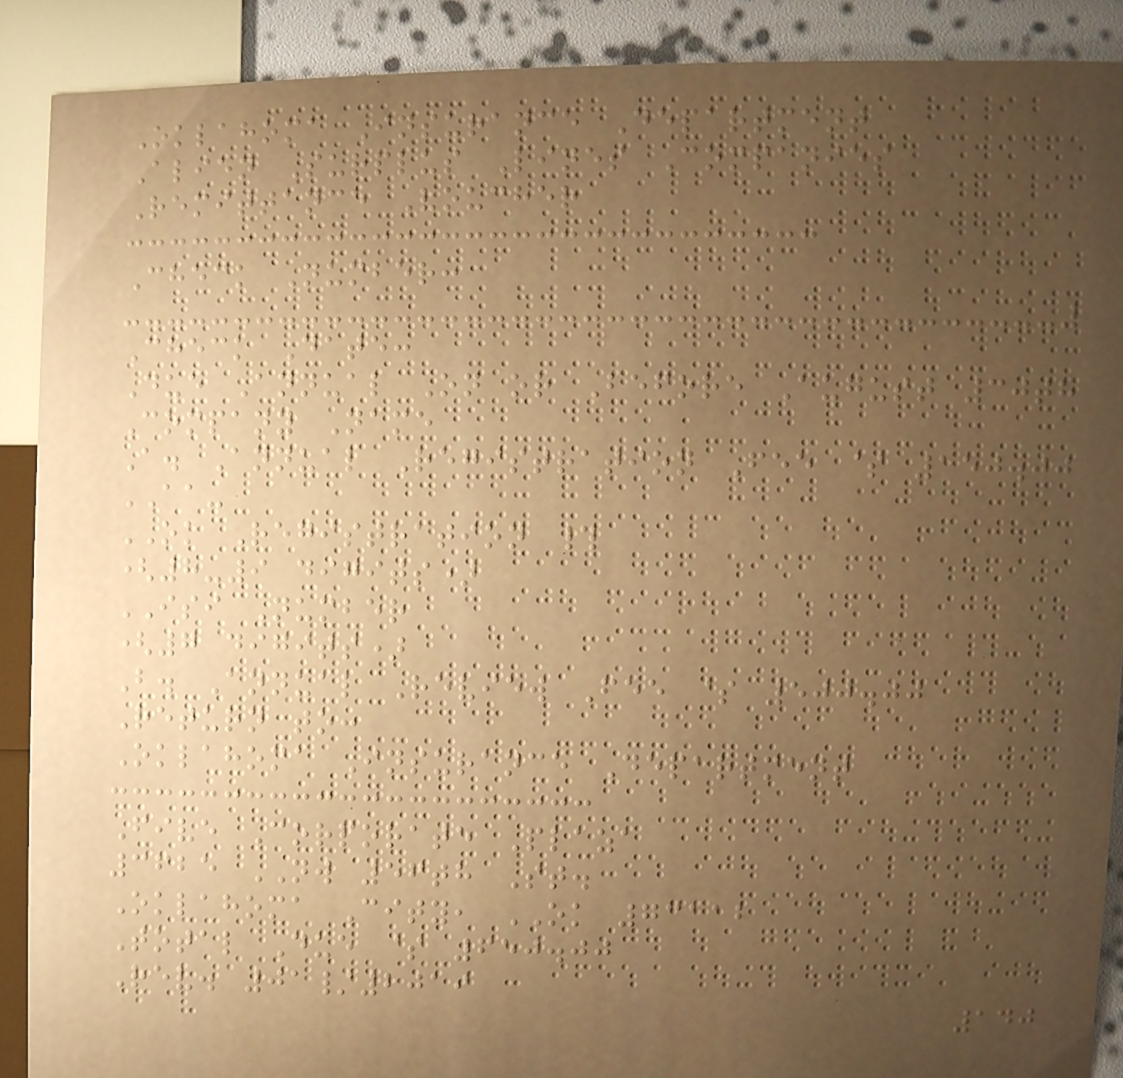Oklahoma Insurance Department
Alien Surplus Lines Companies
Remittance Voucher
Check Number:
Check Date:
Due Annual On or Before August 30th
Company Name
A. Annual Registration Fee $ 150.00
AA-
OK Registration #
(8-9 digits)
ISI Number
(7 digits)
B. Annual Review Fee $ 500.00
Return to:
Oklahoma Insurance Department
Five Corporate Plaza
3625 NW 56th St.
Oklahoma City, OK 73112
Total Due $ 650.00
Rev. 01/2019
140
